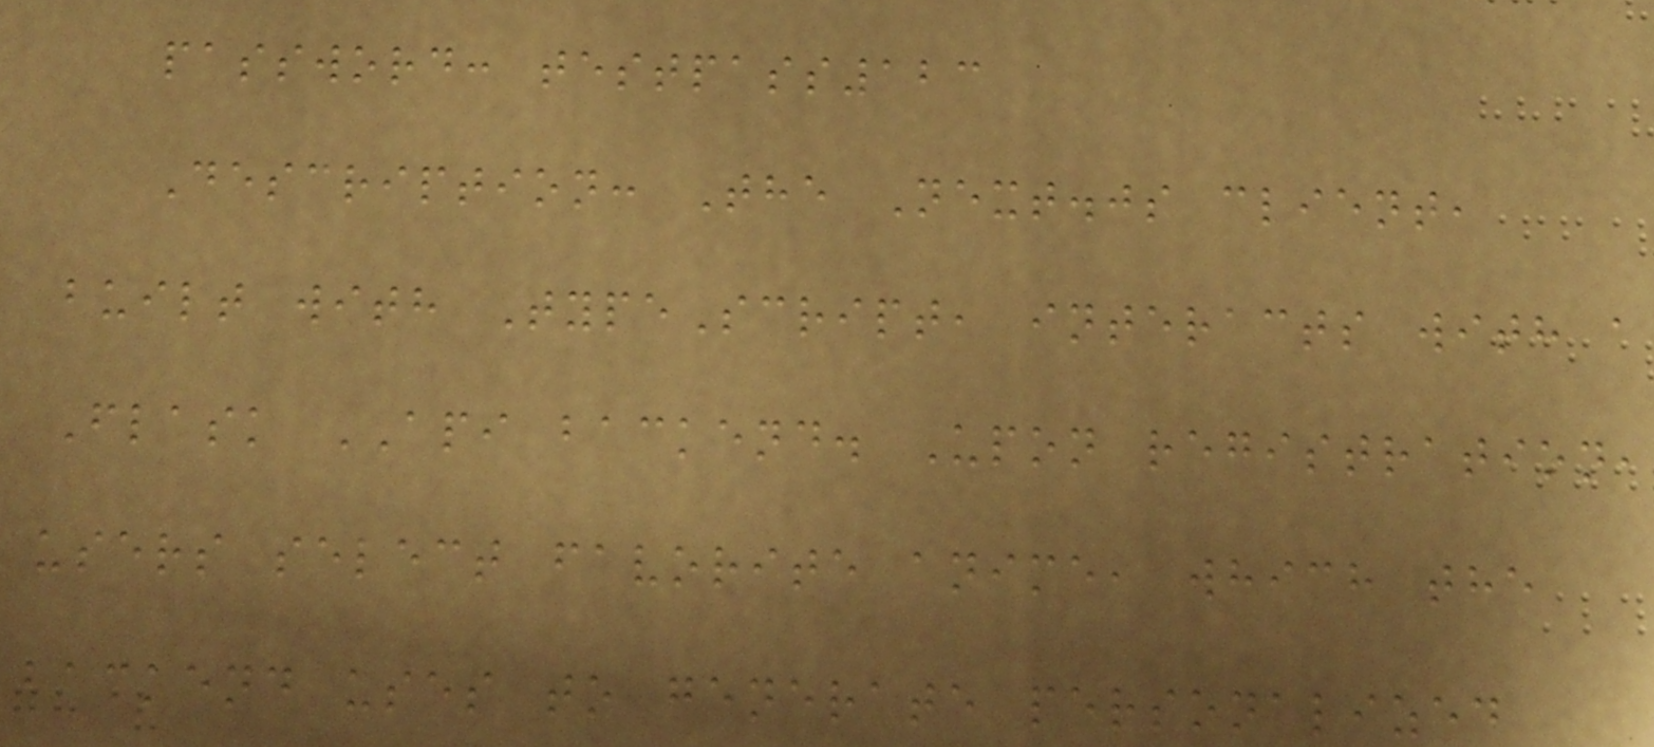password: testpass123
Description: The Next.js client,
built with TypeScript, interacts with a
Flask API backend. Upon registration,
users select favorite anime, which the
backend uses to generate personalized
